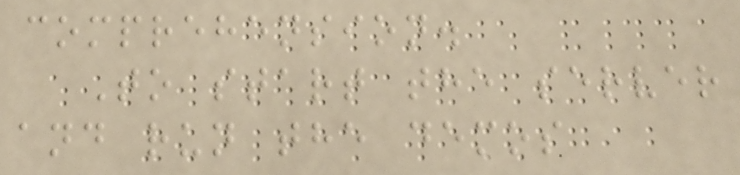comprehension.
To start the server
and run the demos
